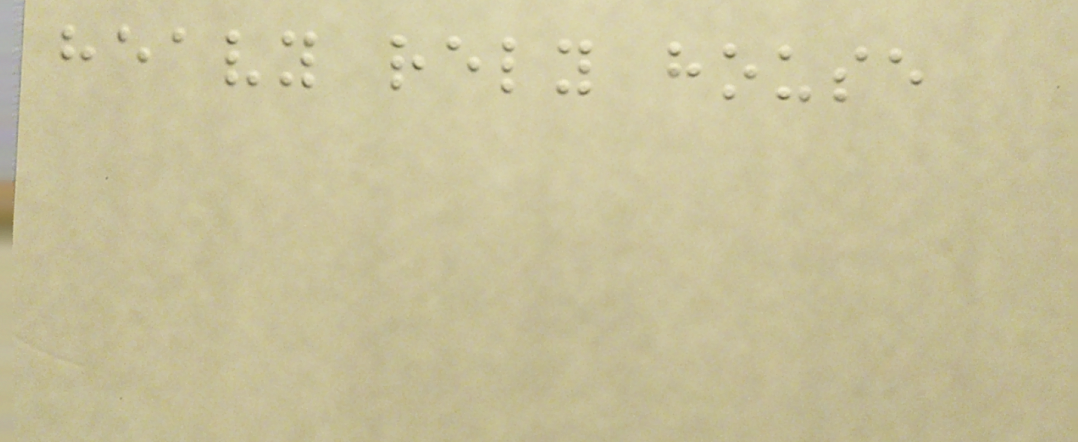heavy rely house
